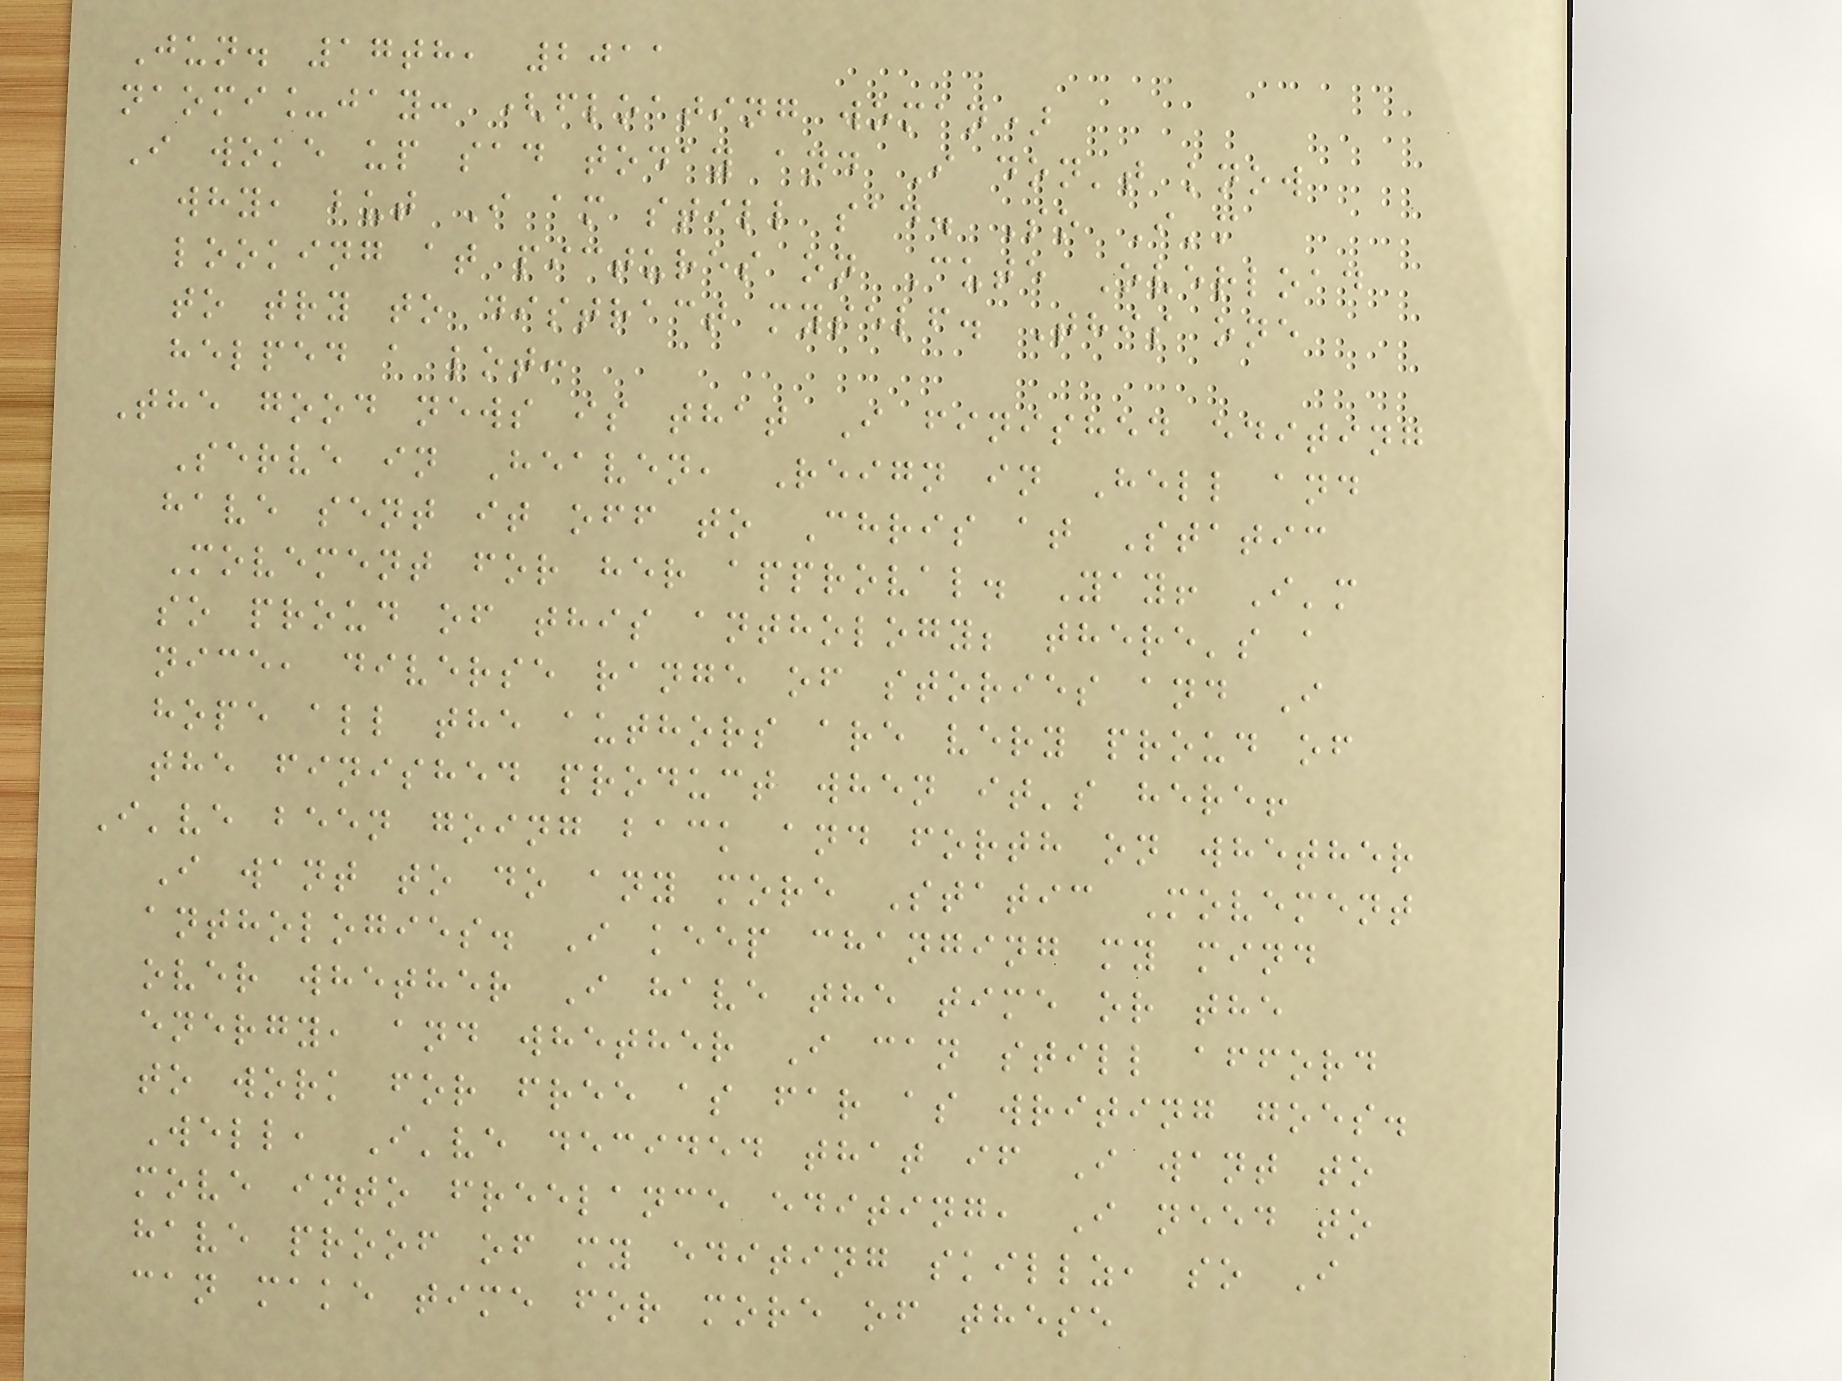Jun. 17th, 2011
naomi_jay: (floating woman)
I woke up sad today and I don't know
why, but I am still sad. So I'm
looking at pictures on Cute Overload
to try to distract myself. This one
helped a lot:
The good news is that I finished editing
Serve in Heaven, Reign in Hell and
have sent it off to Chris at Static
Movement for her approval. Yay! I'm
so proud of this anthology; there's a
nice, diverse range of stories and I
hope all the authors are very proud of
the finished product when it's here!
I've been going back and forth on whether
I want to do any more Static Movement
anthologies. I keep changing my mind
over whether I have the time or the
energy, and whether I can still afford
to work for free as far as writing goes.
Well, I've decided that if I want to
move into freelance editing, I need to
have proof of my editing skillz, so I
can make time for more of these
